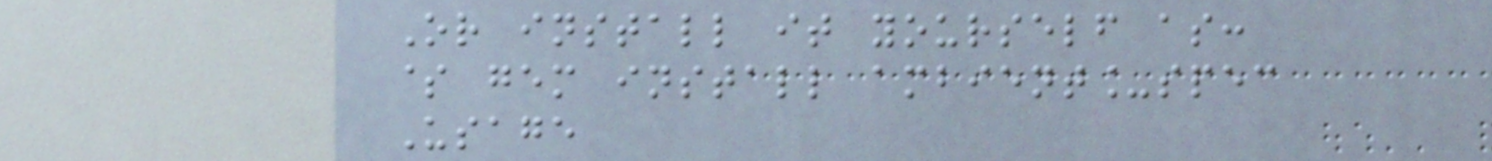Or install it yourself as:
$ gem install ambient_spec
Usage
